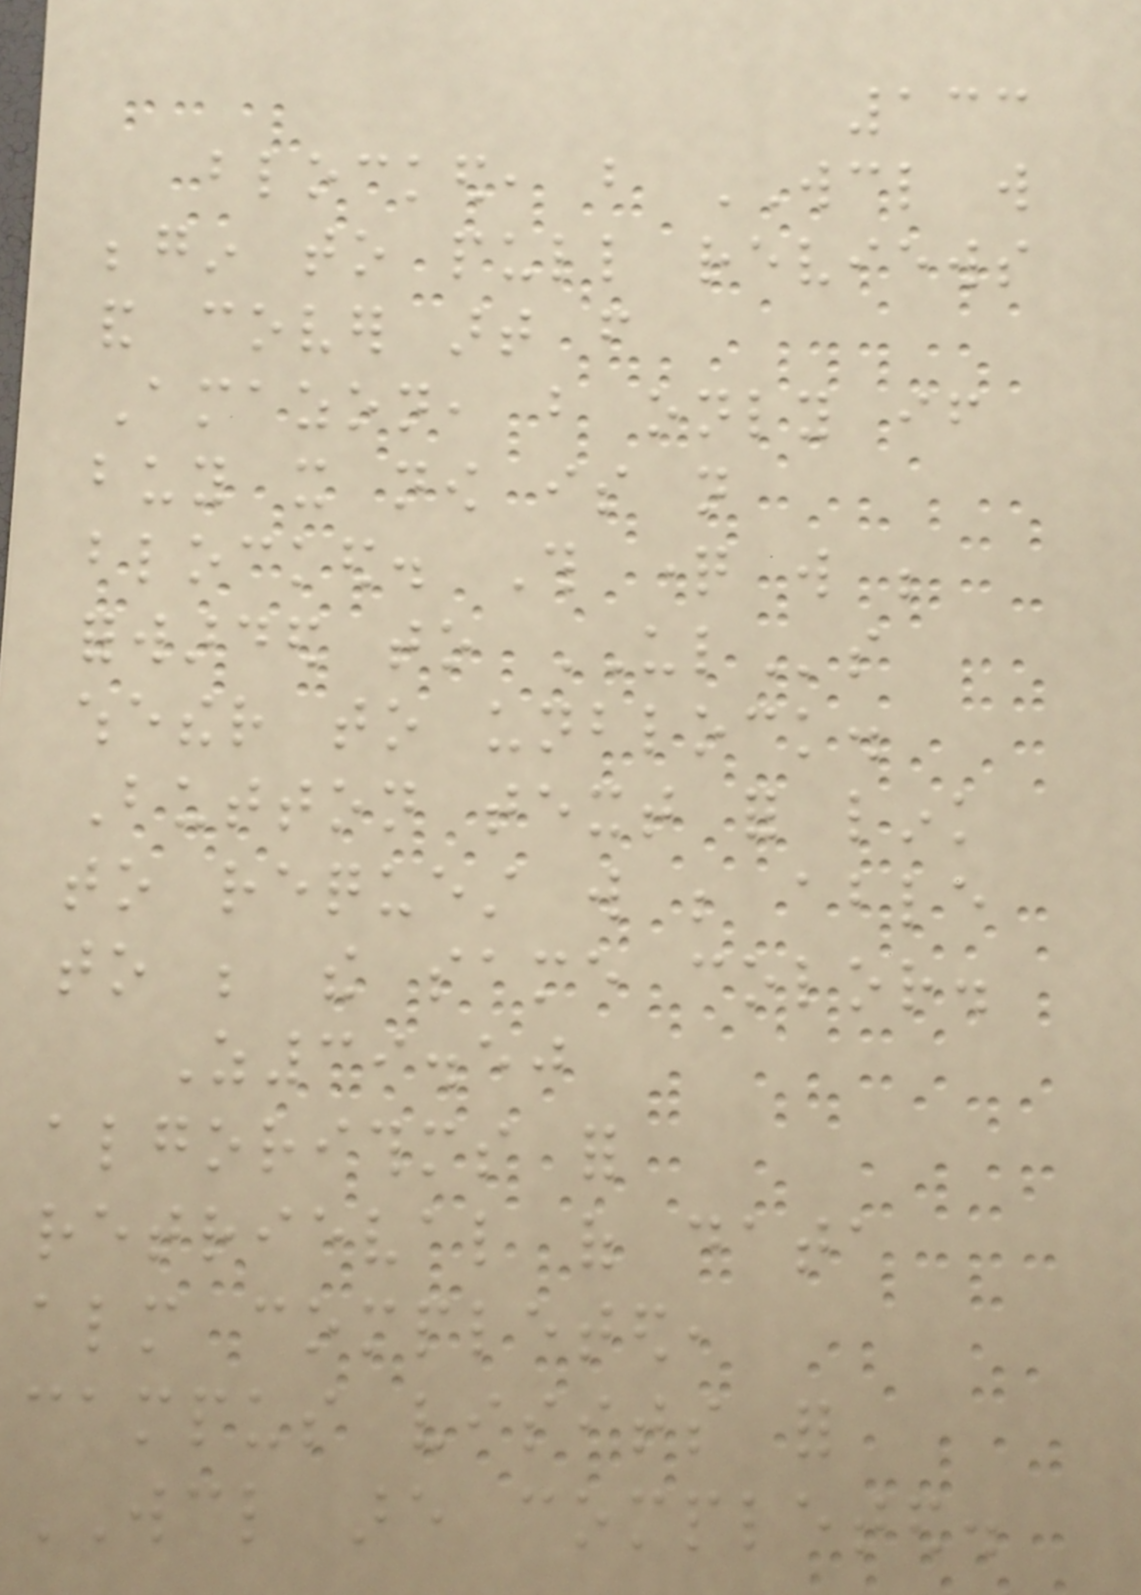133
blocked, but WCL will
begin to pull reviews
and cover art from
Amazon, but only if
buy it now is not
blocked. This question will be
forwarded to ULs
whether to unblock.
Button text for link
to request will be able
to be the same color.
Z39.50
algorithms for
retrieval of data
almost completed,
campus visits for
WCL are completed.
